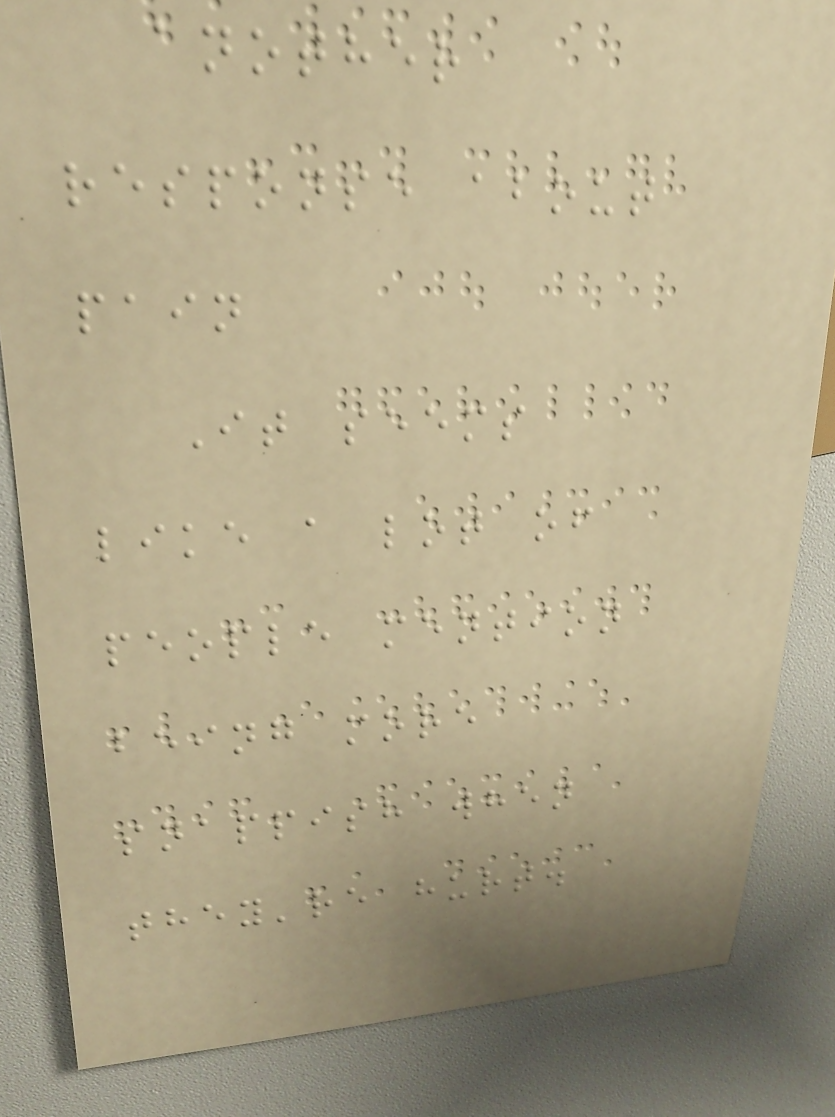another
response about
pain
It seems
like a lot of
people mention
being more
snappish when
they're hurt.
